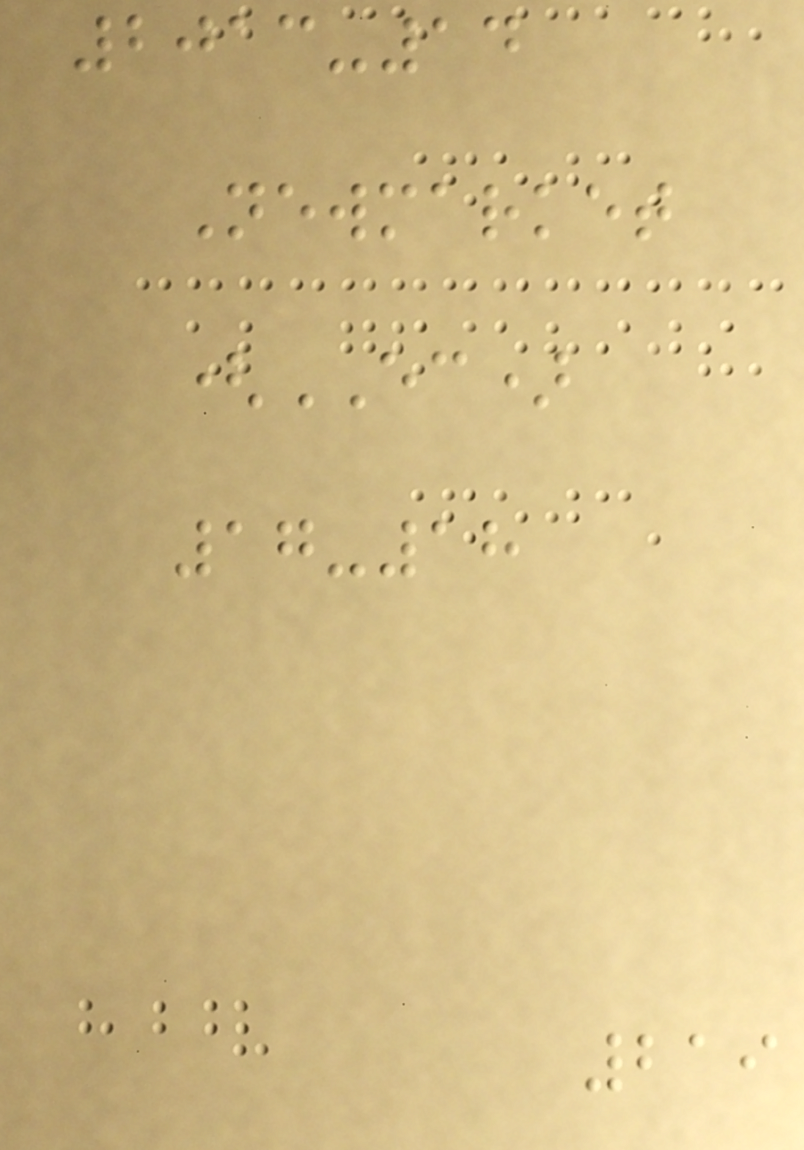2013-14
Newmarket
(EC)
17-18
219
